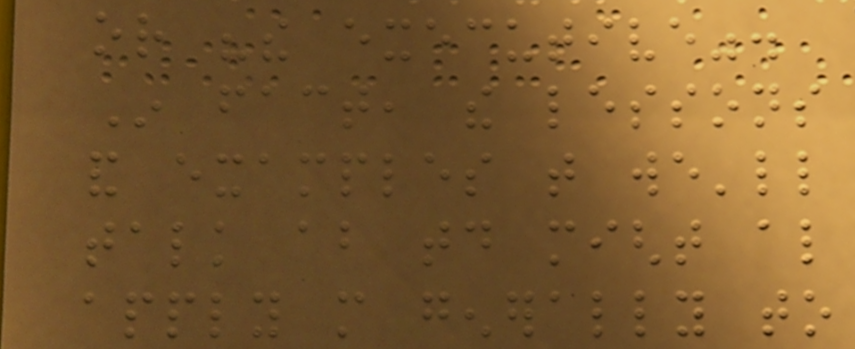or "the executive".
In fact, the lessons
and examples that we'll
talk about today might also
apply more generally to
